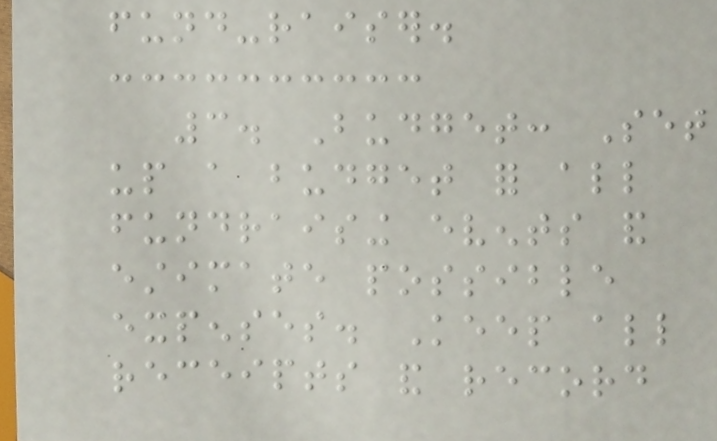fund-raiser.
3. Budget: Set
up a budget for all
fundraising events and
estimate possible
expenses. Keep all
receipts and record
